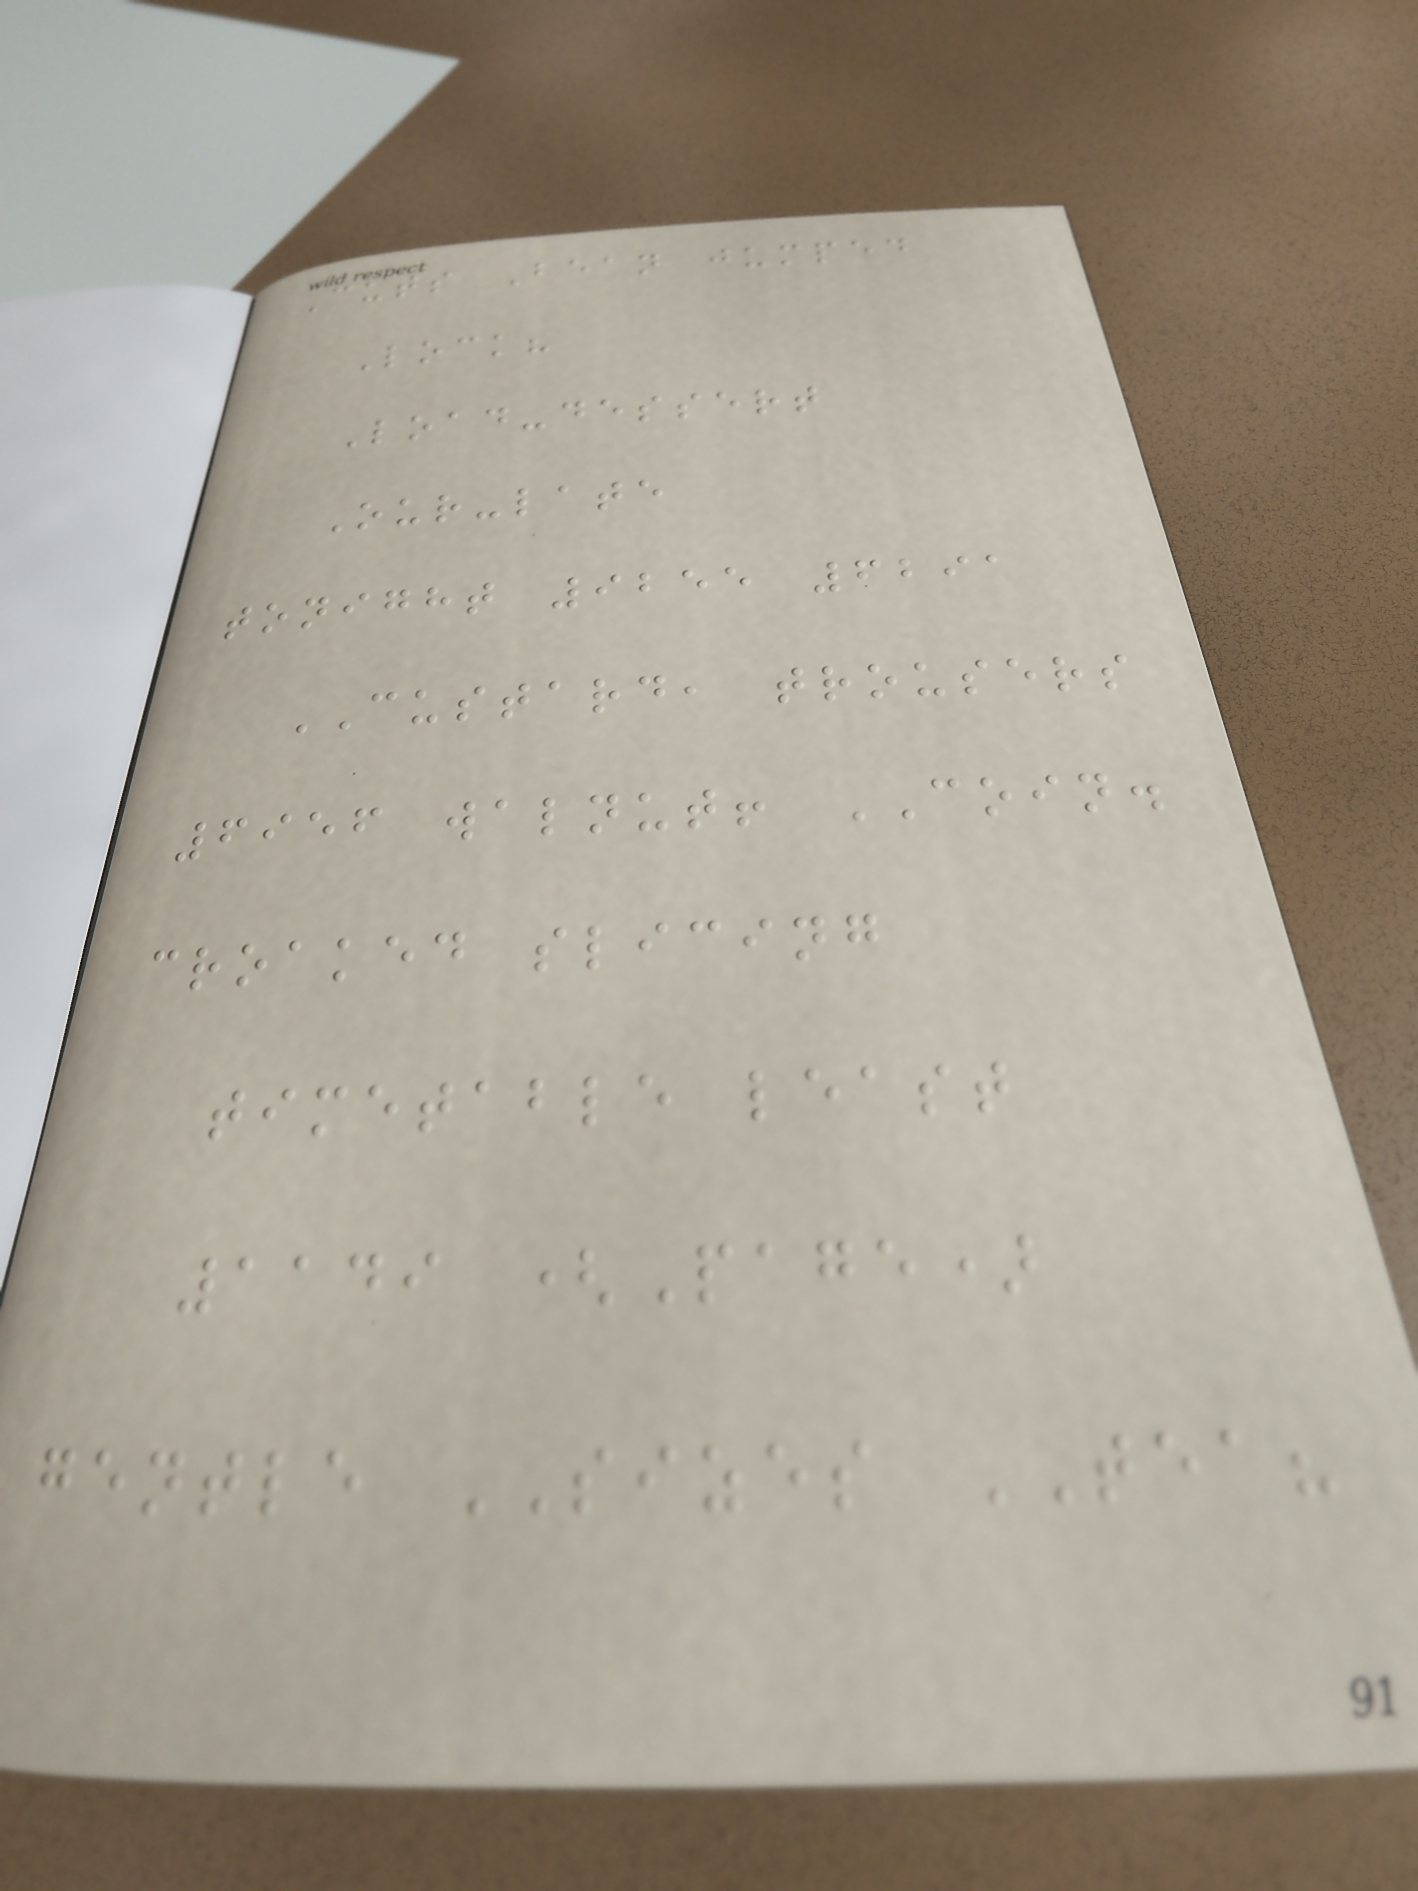Cuts Bean jumped
Lock?
Load-dessert
Our-late
tonight 9255 6291
CUSTARD, trousers
6956 walnut! COIN.
croaked slicing
timetable least
1149 (Page)
gentle SIZES TEA?
